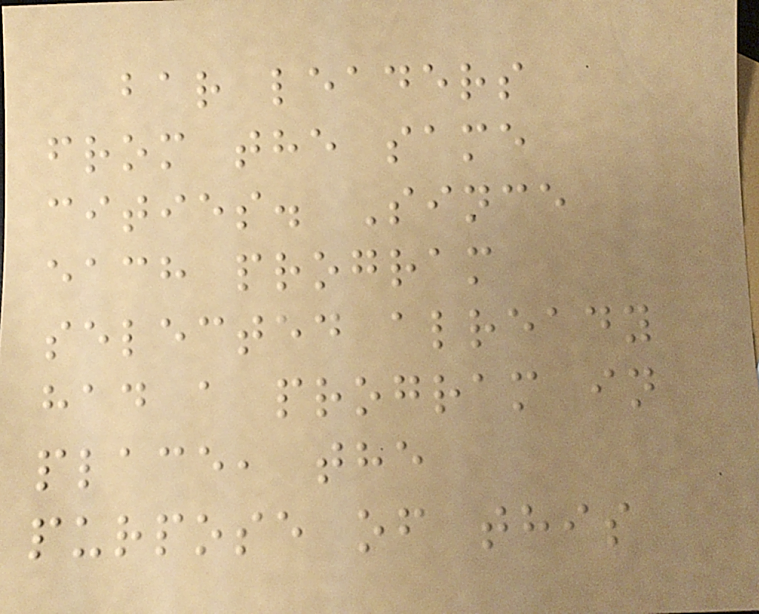bar leaders
from the same
cities. Since
each program
selected already
had a program in
place, the
purpose of this
